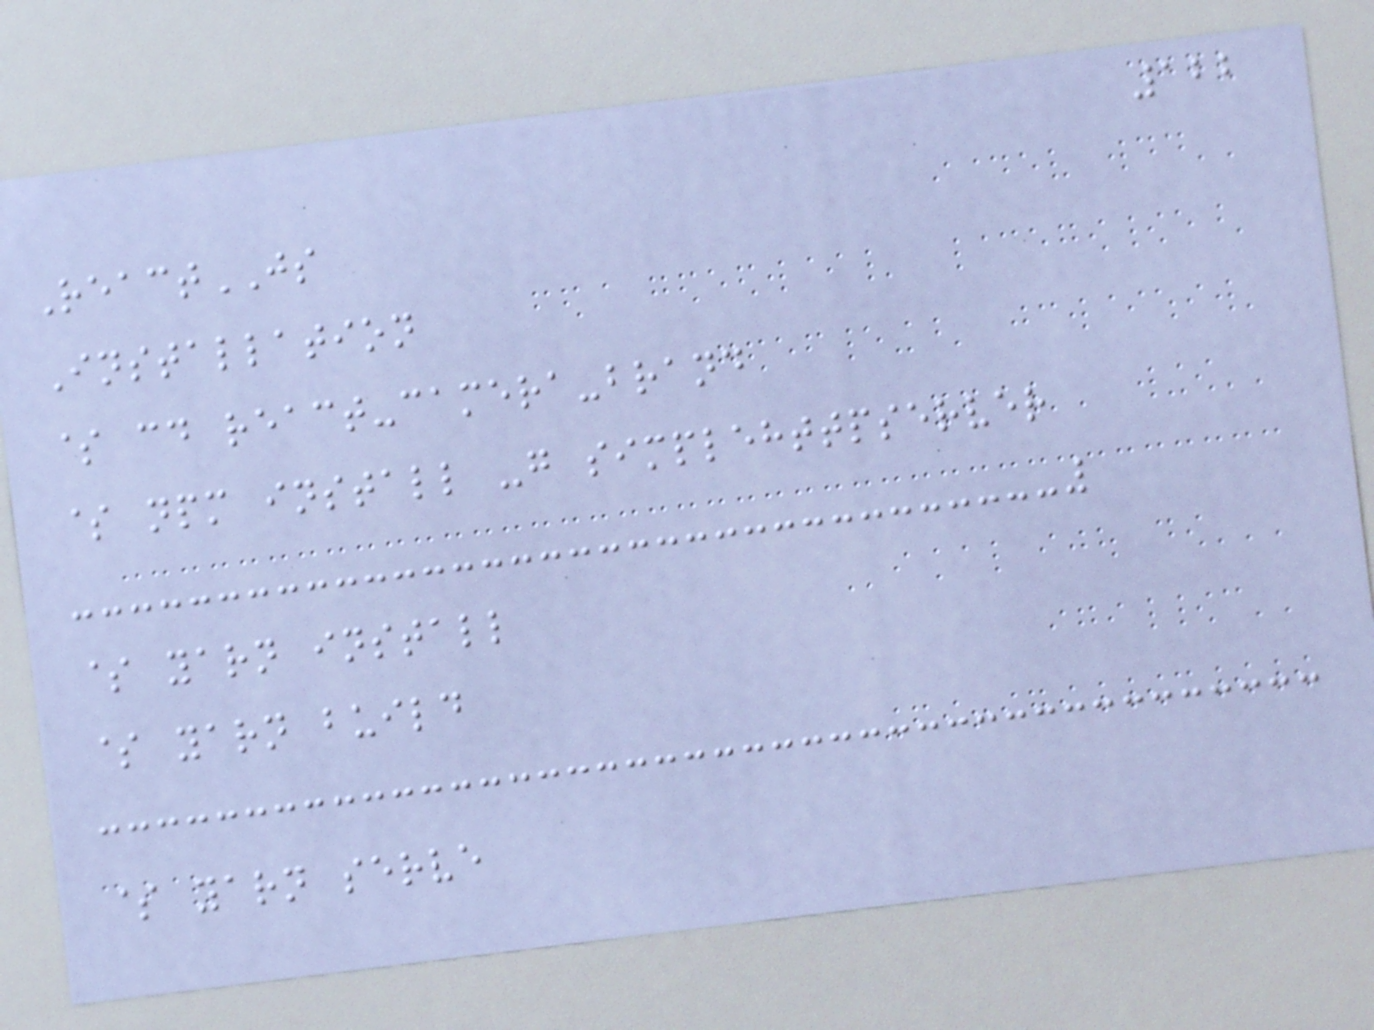122
ReactJS
Installation
$ cd react-camera-brand
$ npm install -g simplehttpserver
$ yarn install
$ yarn build
$ yarn serve
